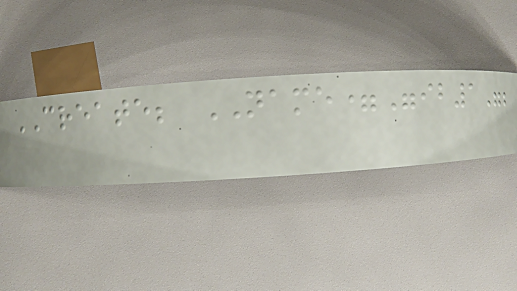CREATE; NAME="ib1";
